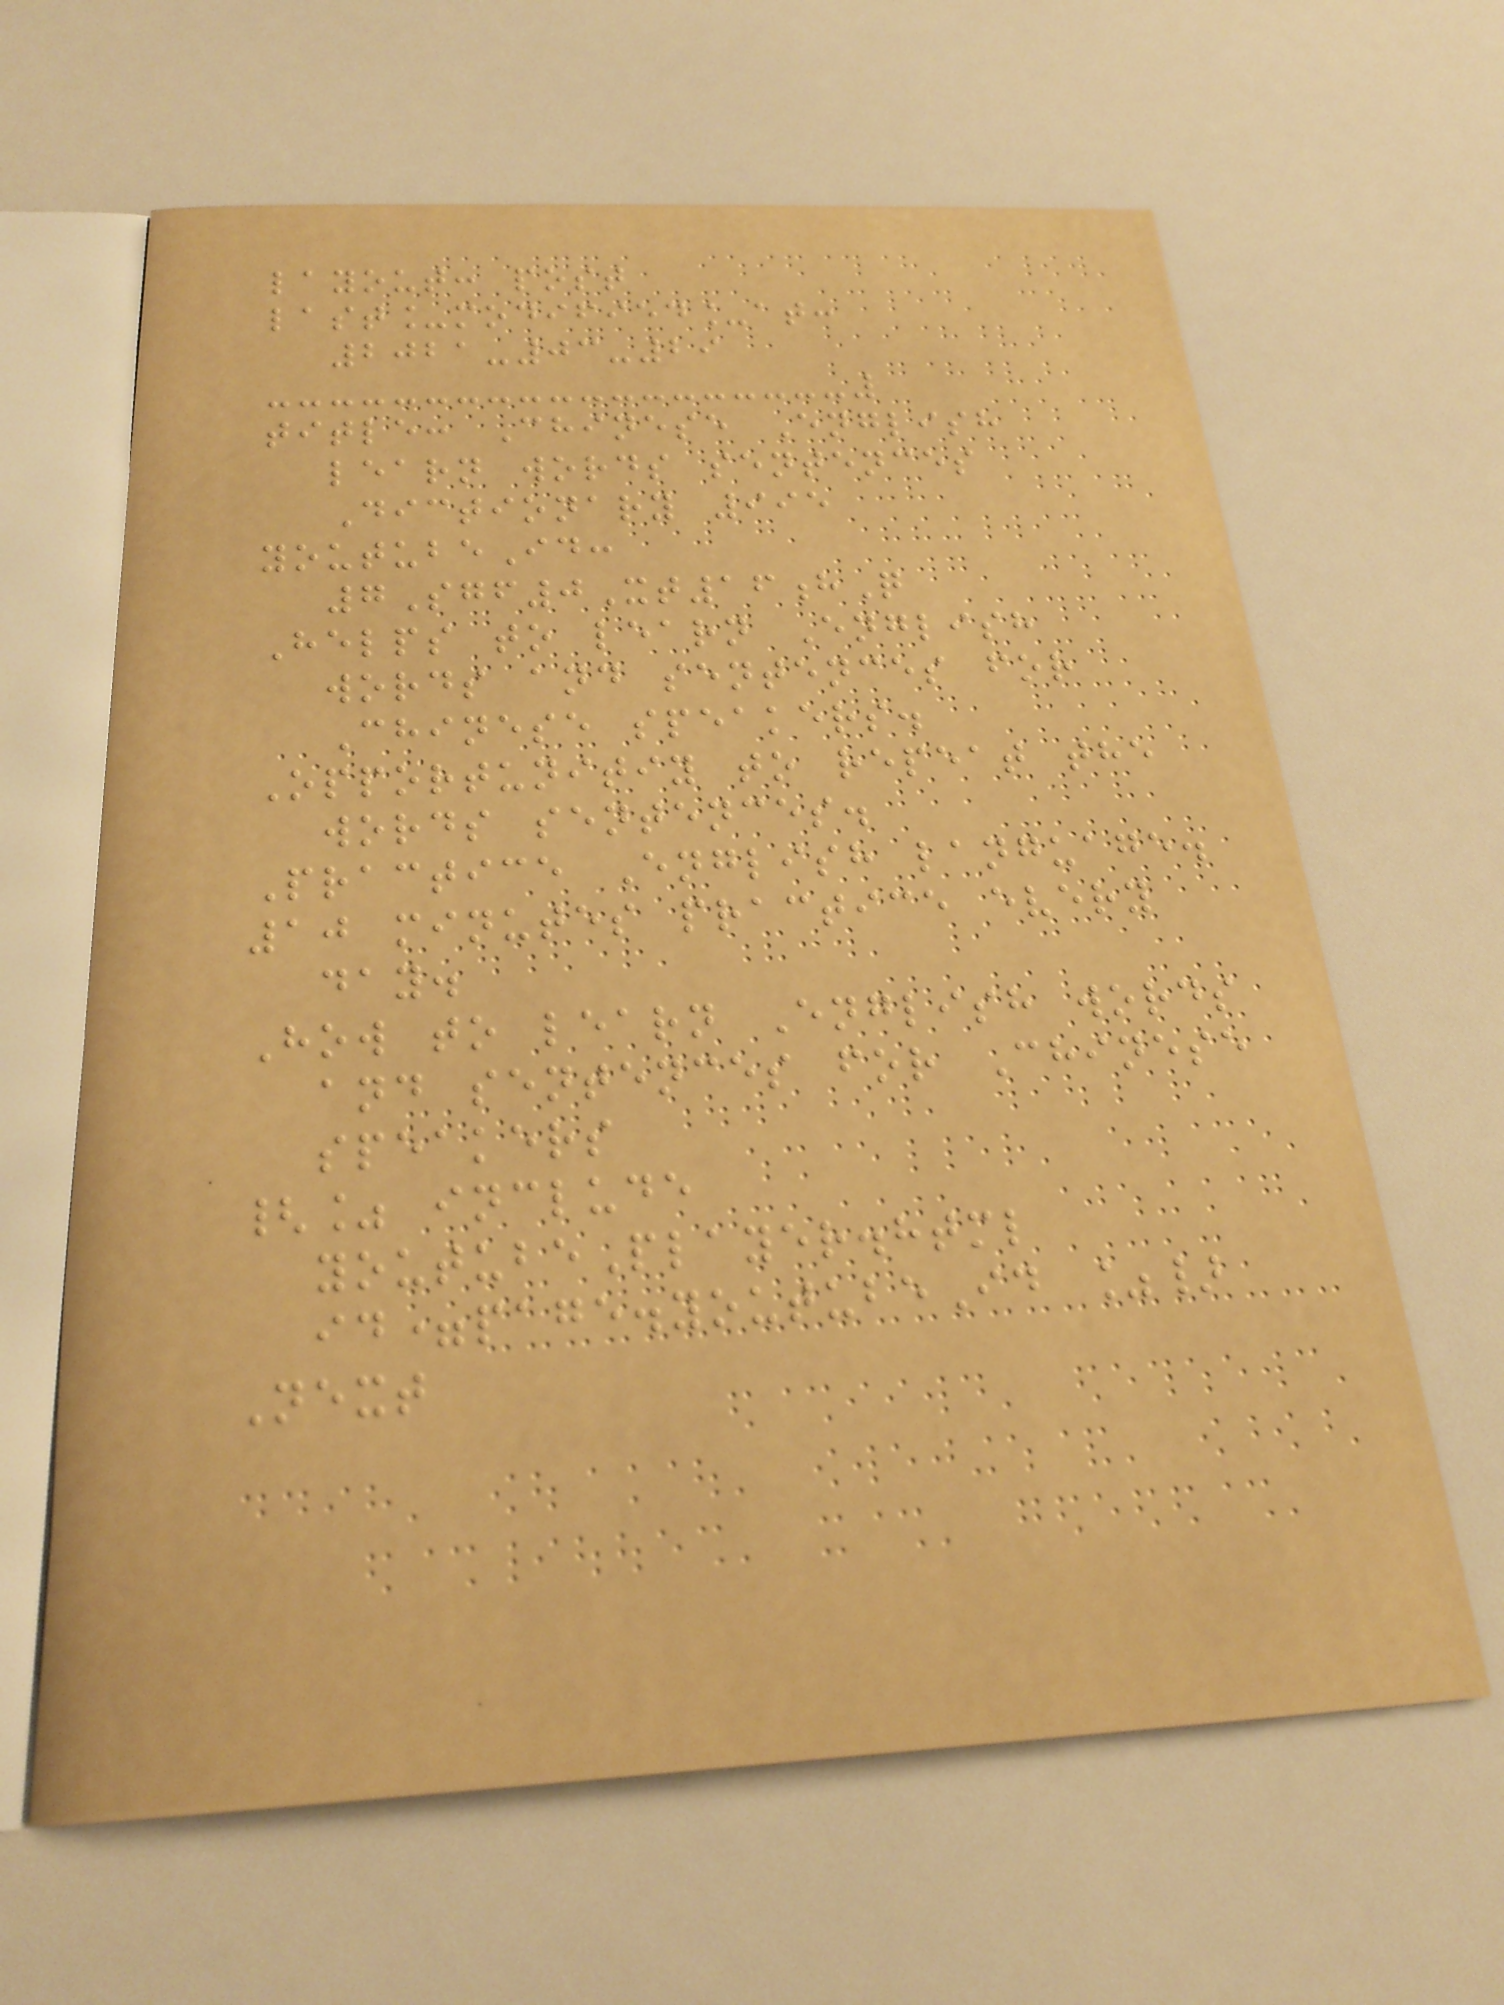layout: post
last_modified_at:
2021-03-29
title: Chinese English
learn words sentences
Dictionary 995
youtubeId:
7Sgf0Xt16hQ
Helps to learn English
words and sentences for
Chinese speakers.
Opportunitiy to repeat the
words sentences.
Practice English language.
10 minutes practice every
day.
How to learn English words
and sentences for Chinese
speakers
{% include
youtubePlayer.html
id=page.youtubeId %}
Next
